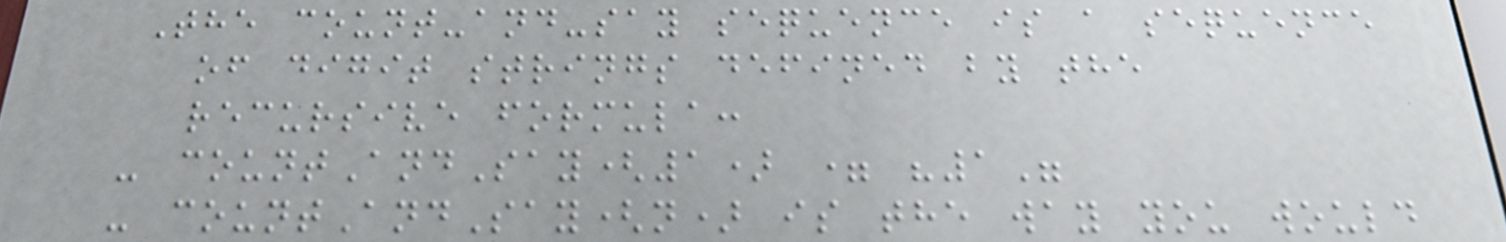The count-and-say sequence is a sequence
of digit strings defined by the
recursive formula:
- countAndSay(1) = "1"
- countAndSay(n) is the way you would
